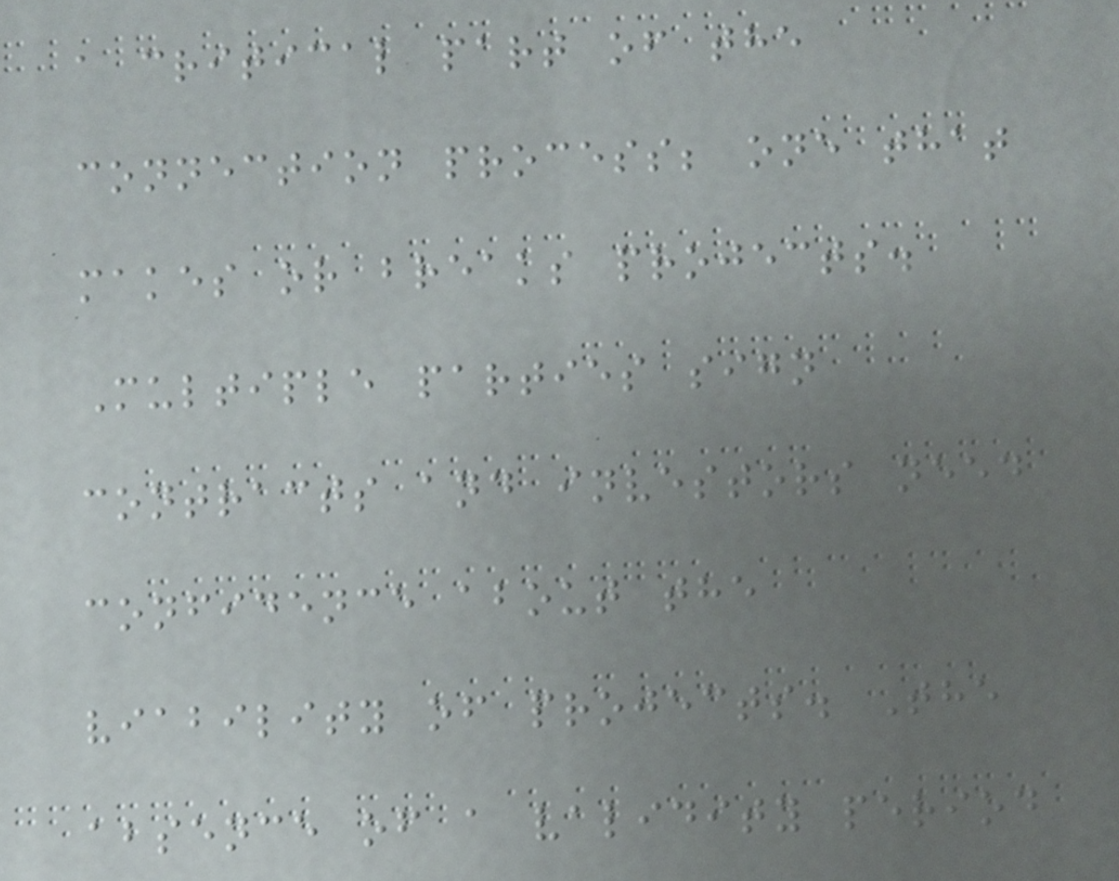a critical part of the
connection process; one that
makes or breaks projects.
Multiple parties sign
contracts and investors need
confidence about the
viability of projects. The
absence of a validity period
